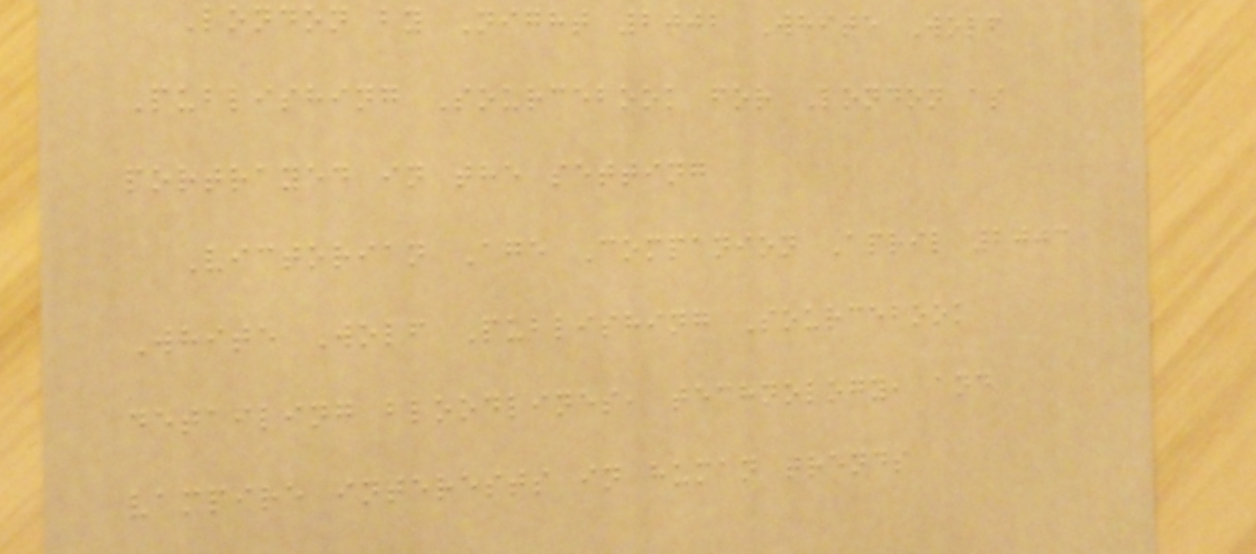London by Night 2002 White Wolf
Publishing Sourcebook for London as
portrayed in the setting
Victorian Age Companion April 2003
White Wolf Publishing Sourcebook
detailing bloodlines, technology, and
vampire interests in human trends
